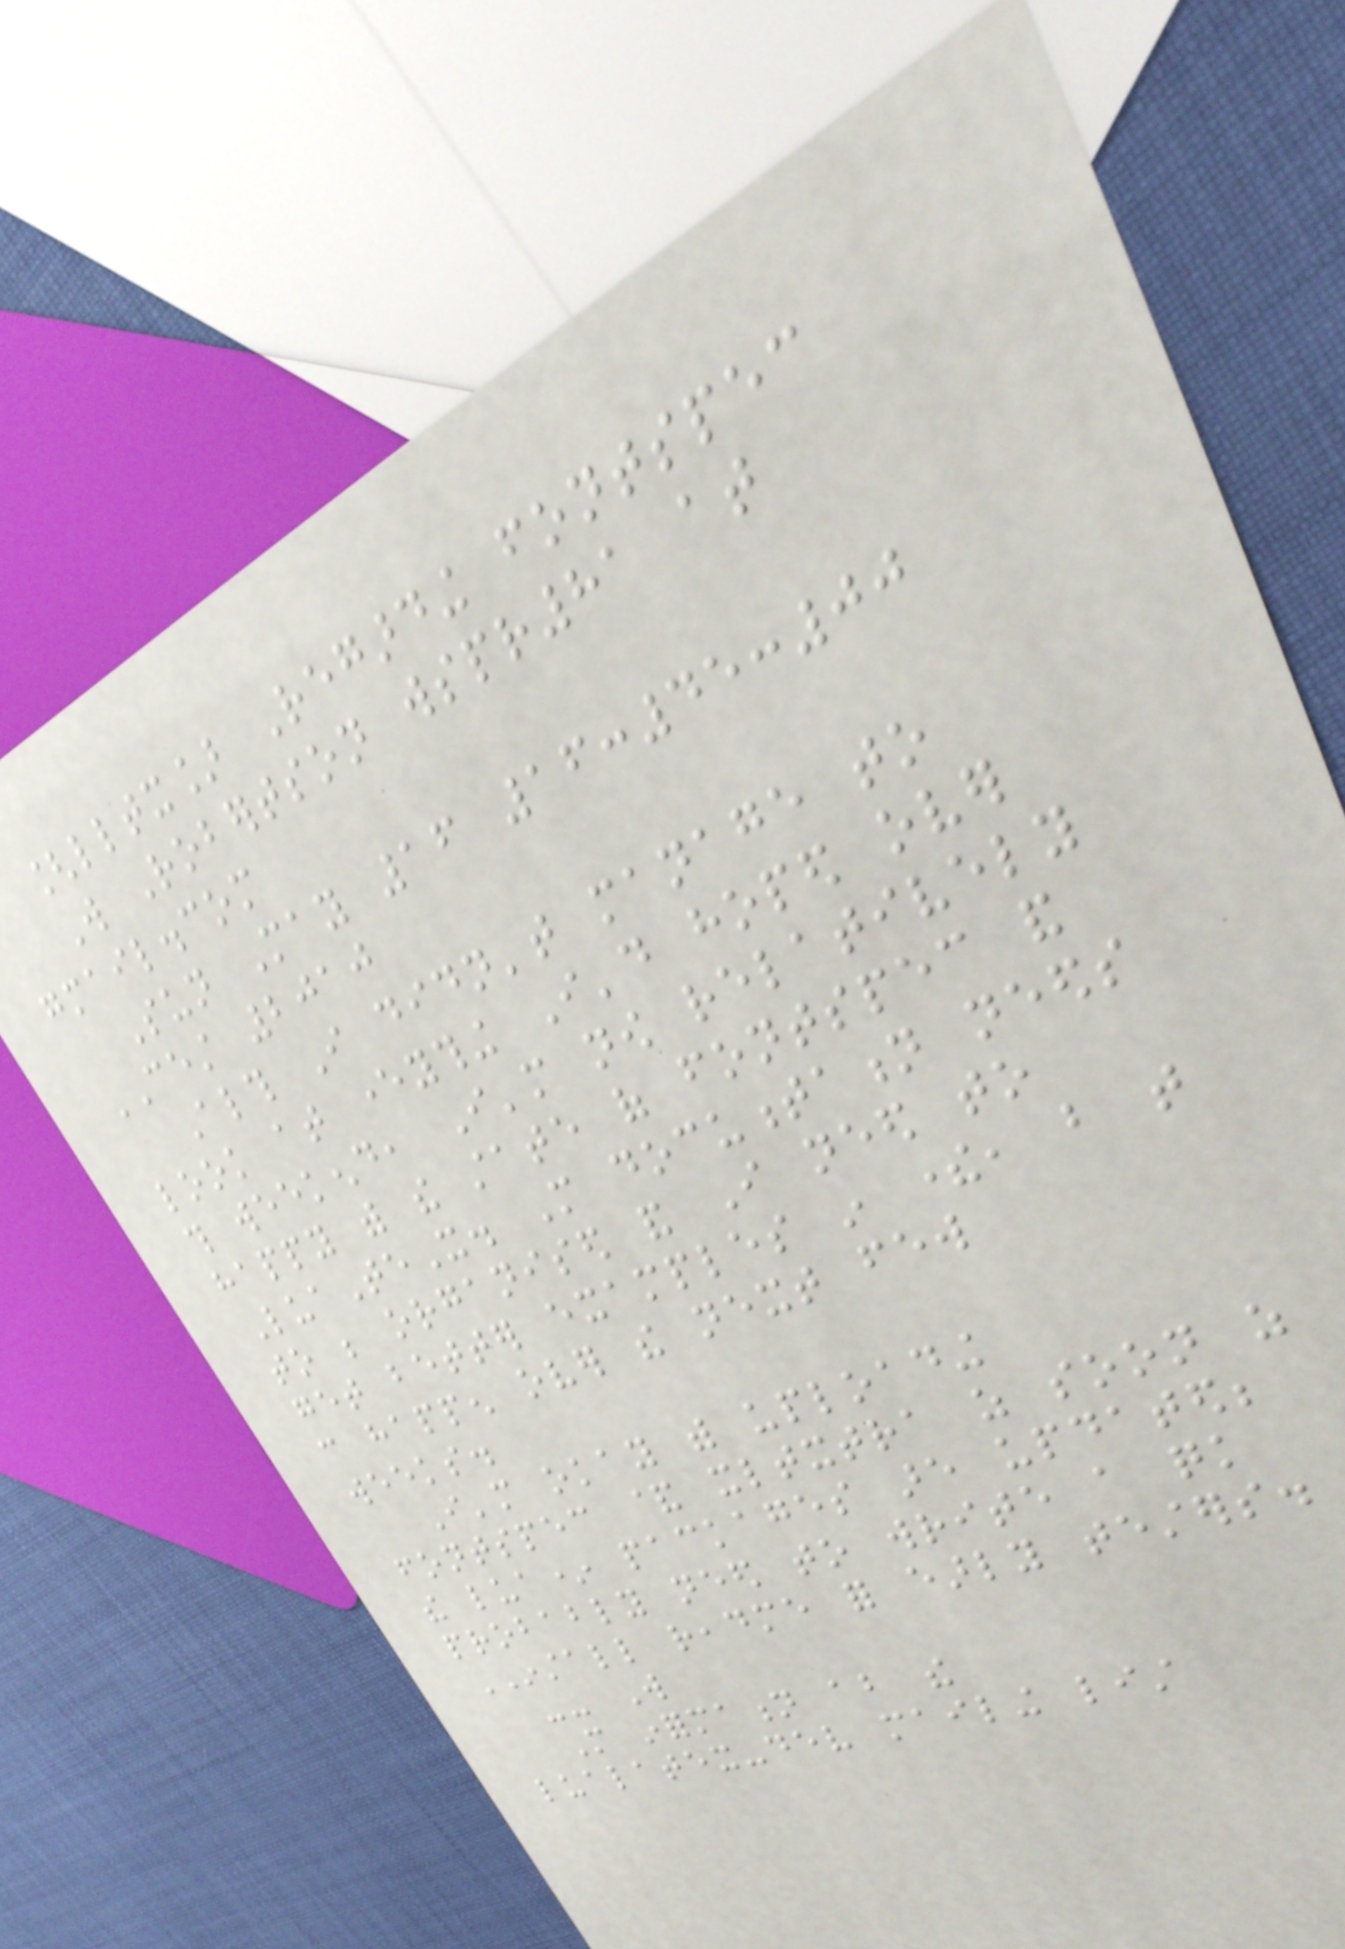[lltx] Regarding fontspec
Will Robertson wspr81 at
gmail.com
Sun May 16 16:45:00
CEST 2010
Although I didn't manage to
look at everything I'd hoped over
this weekend, I'm now relatively
happy with the state of fontspec and
LuaTeX. More documentation needs
to be organised and I need to
get better examples in there, but that
can happen over the next few
weeks.
I'm okay with uploading
fontspec & xltxtra as soon as
the lua* packages are updated;
probably need to write a quick
INSTALL readme for early testers.
-- Will
More information about the
lualatex-dev mailing list
